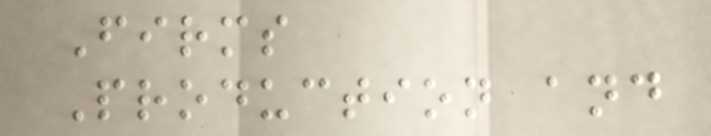Firms
Production and
